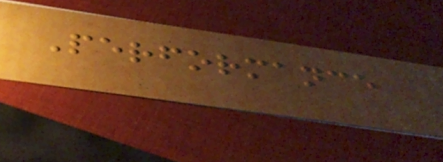Performance
